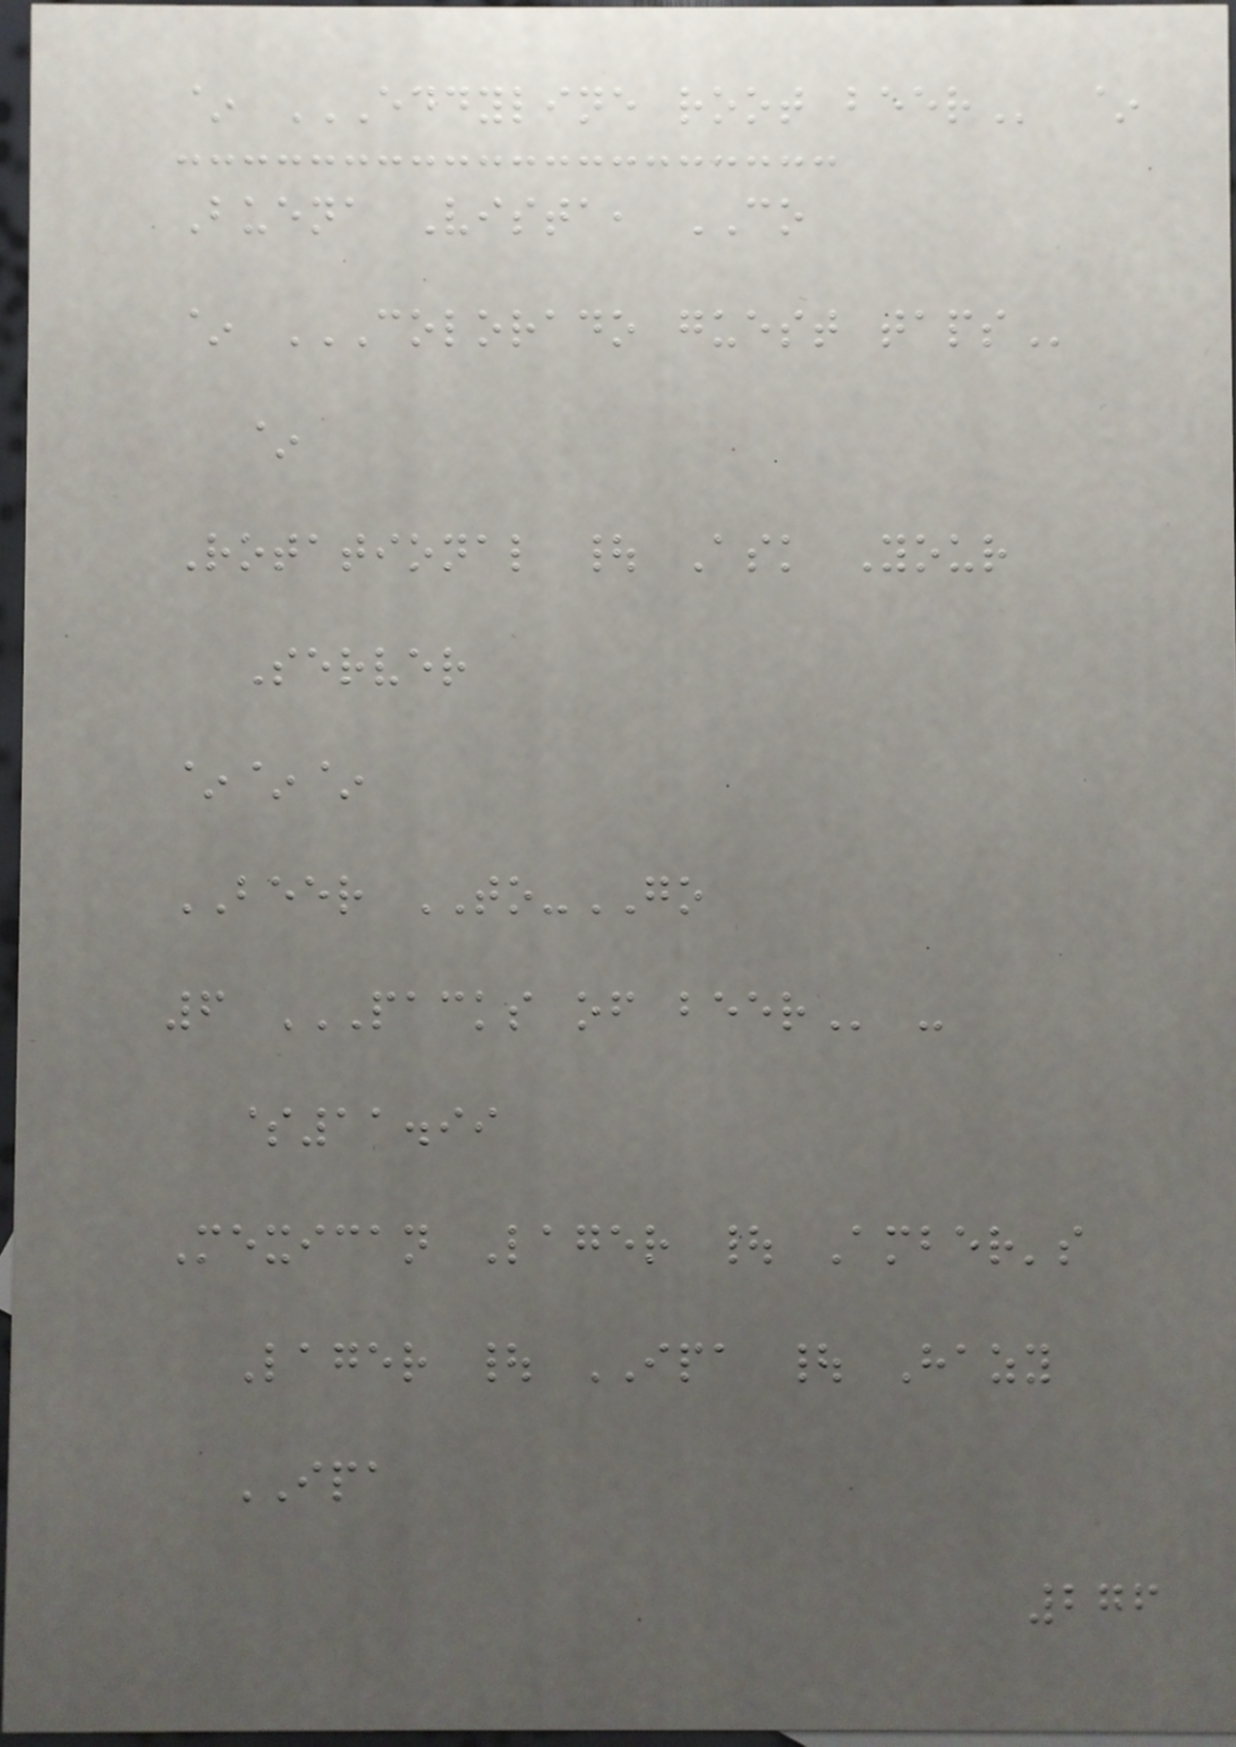~ EDDYLINE ROOT BEER ~
Buena Vista, CO
~ COLORADO GUEST TAPS
~
Rotational | Ask Your
Server
~~~
BEER TO-GO
6 PACKS OF BEER -
$11.99
Mexican Lager | Amber's
Lager | IPA | Hazy
IPA
276
